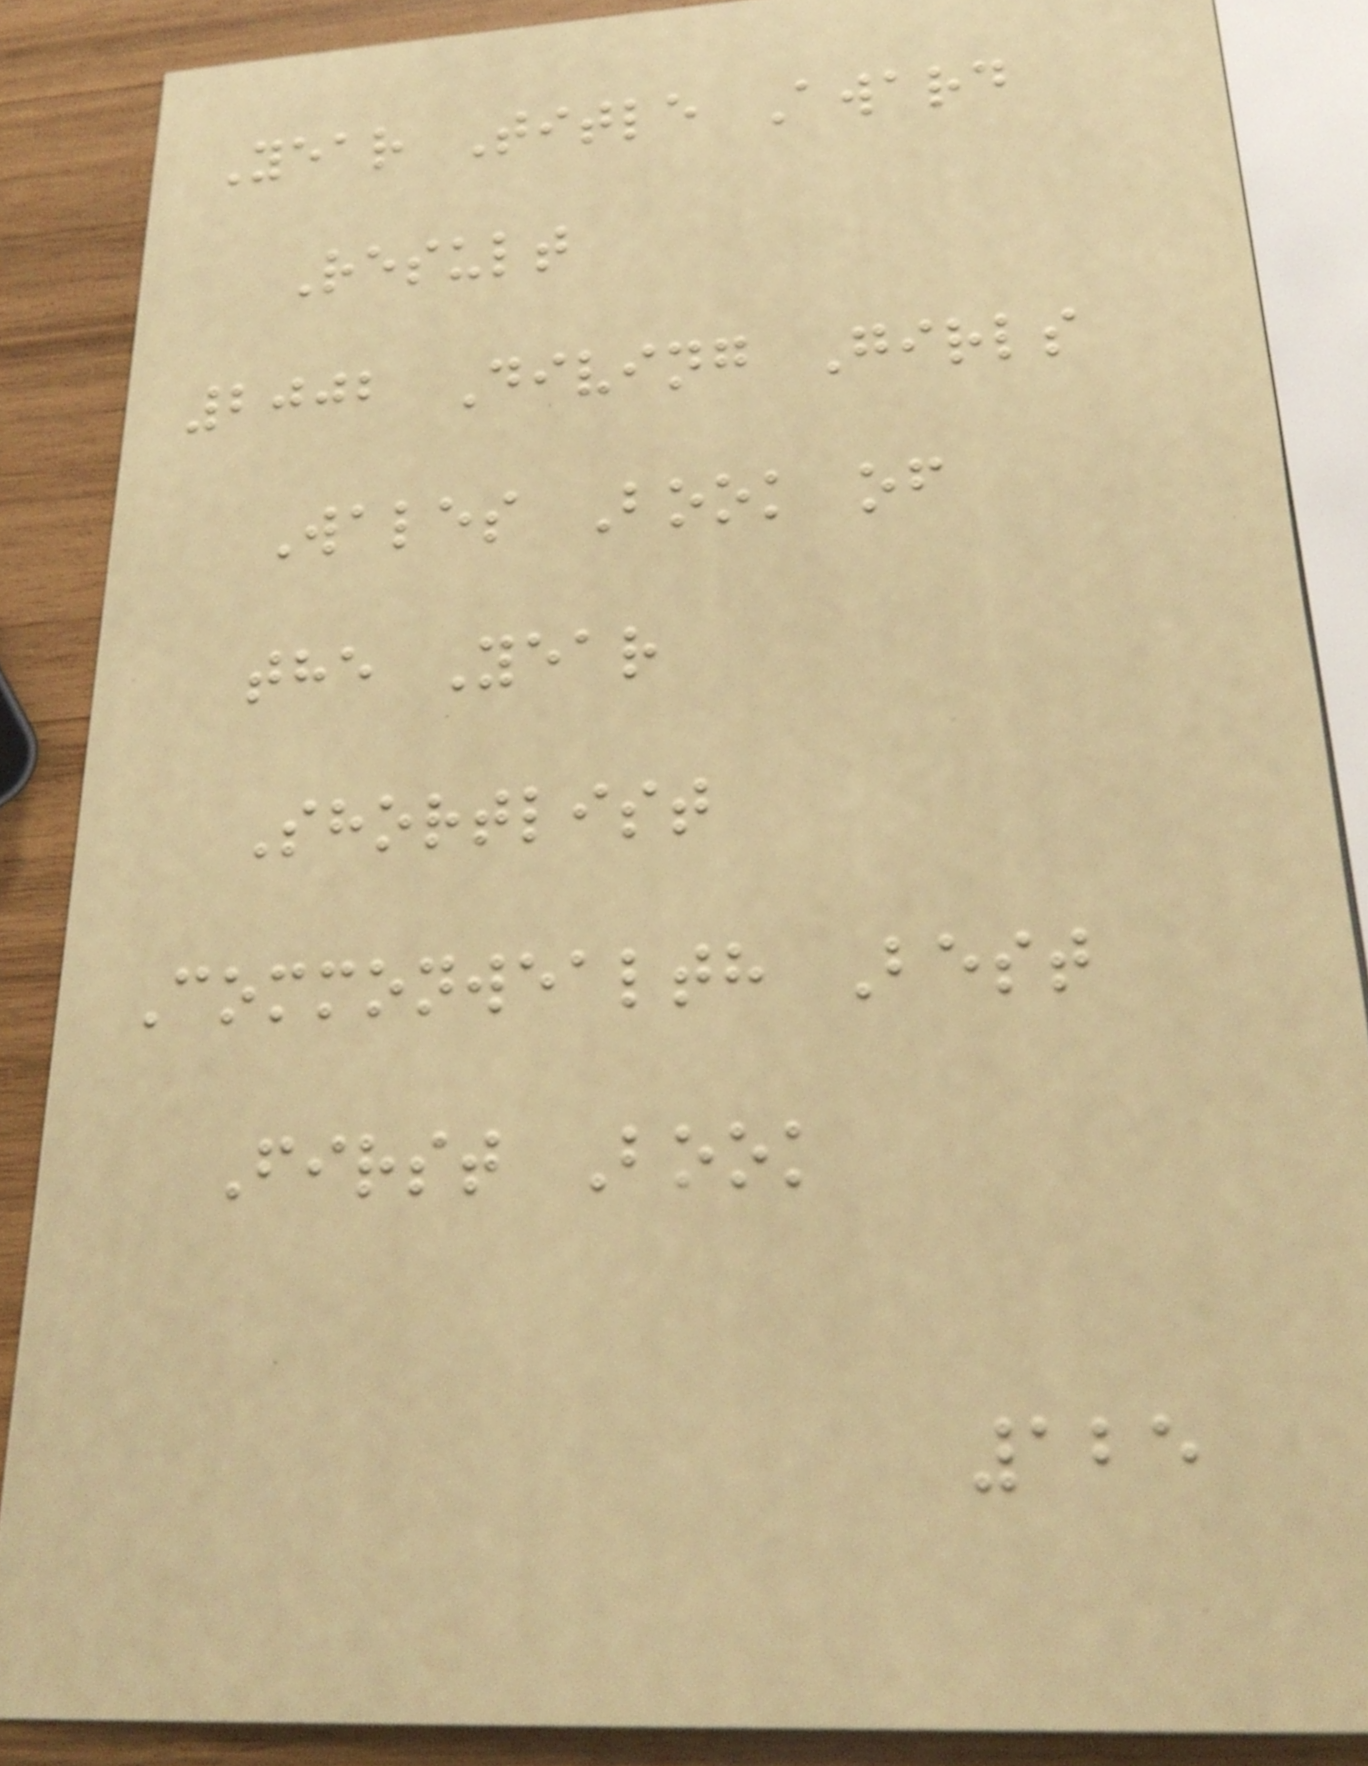Year Title Award
Result
2002 Diving Girls
Wales Book of
the Year
Shortlist
Commonwealth Best
First Book
125
